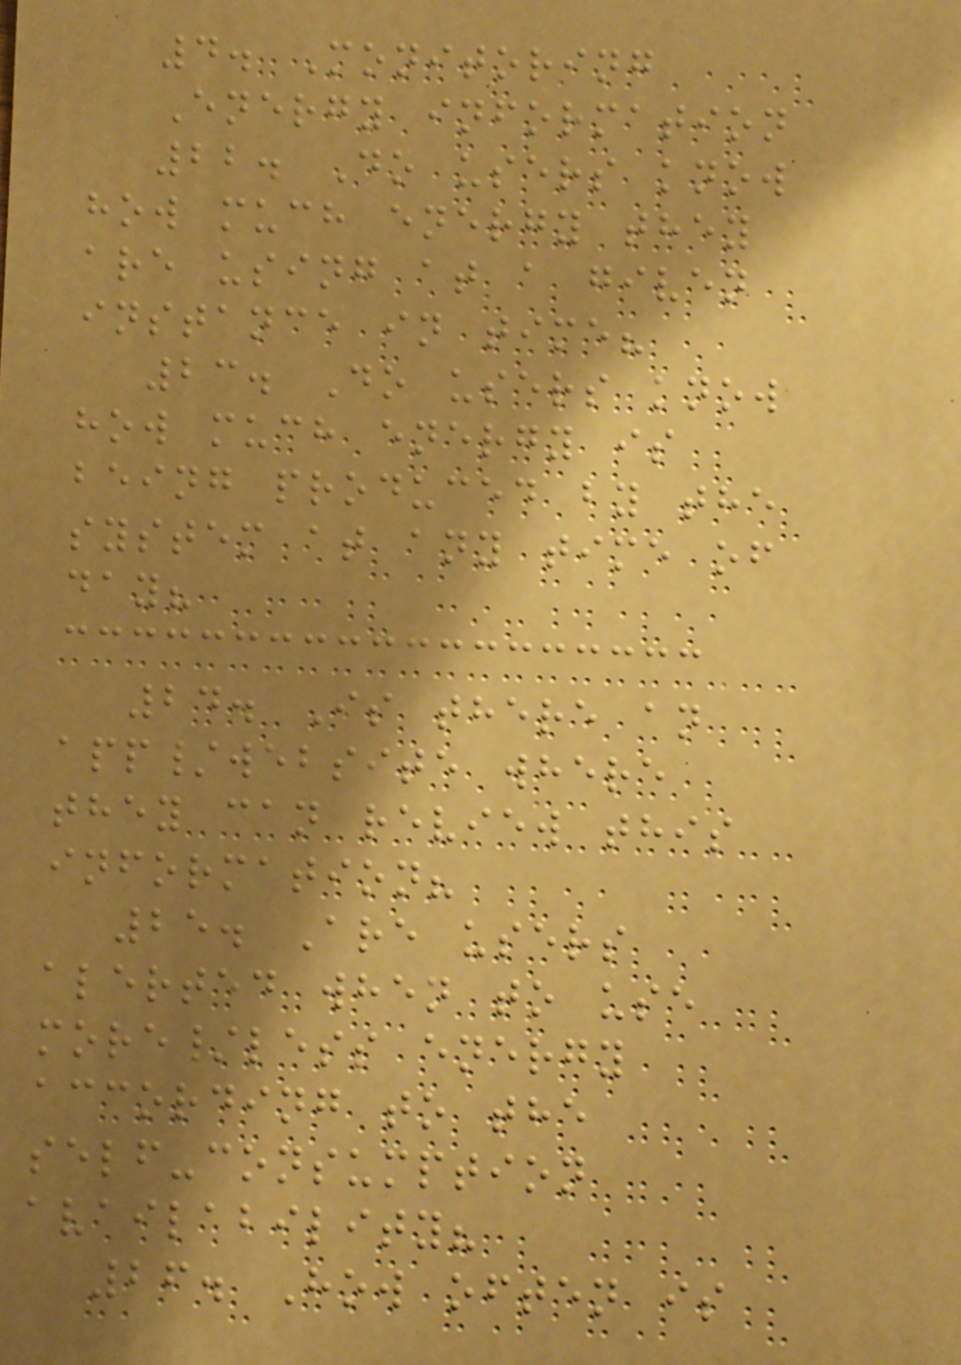4. Monitoring
Energy information
22. Do users know
how much energy they
are using at a given
instance in time?
23. Do users know
how much energy is
being produced by the
system at any time of
day?
24. Is there an
app/website where
they can review this
information?
25. Are users
alerted when to use
more/less energy
according to the
self-consumption
availability?
26. How often is
